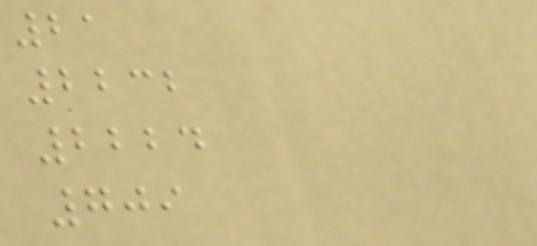21
2232
2224
709
